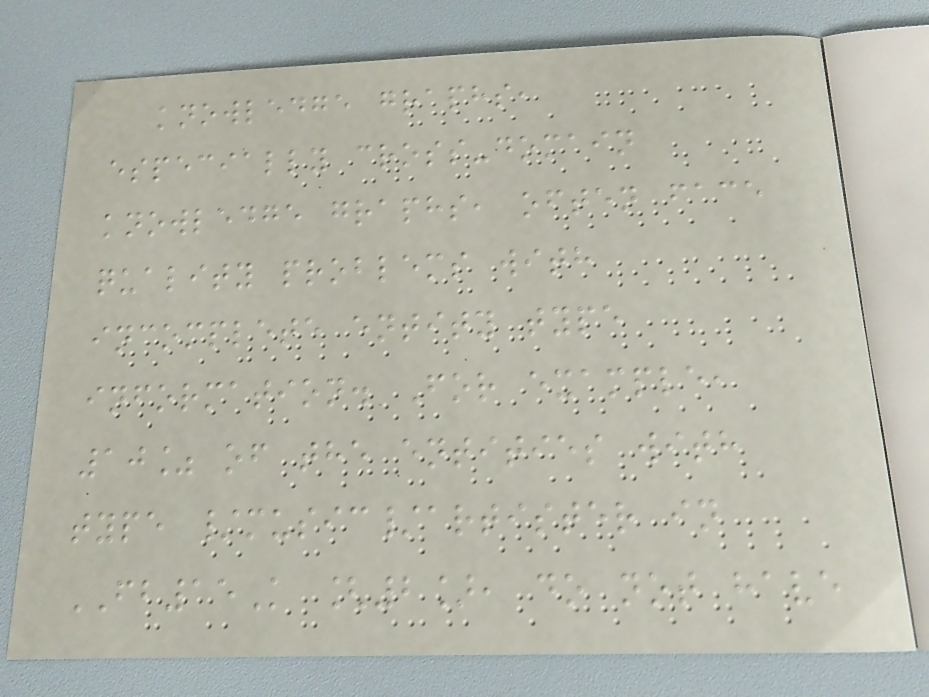knowledge graphs,
especially cross-domain
knowledge graphs, often face
quality problems with
incomplete entity type
information. For example,
10% of the entities with
type /music/artister in
FB15K [2], do not have
